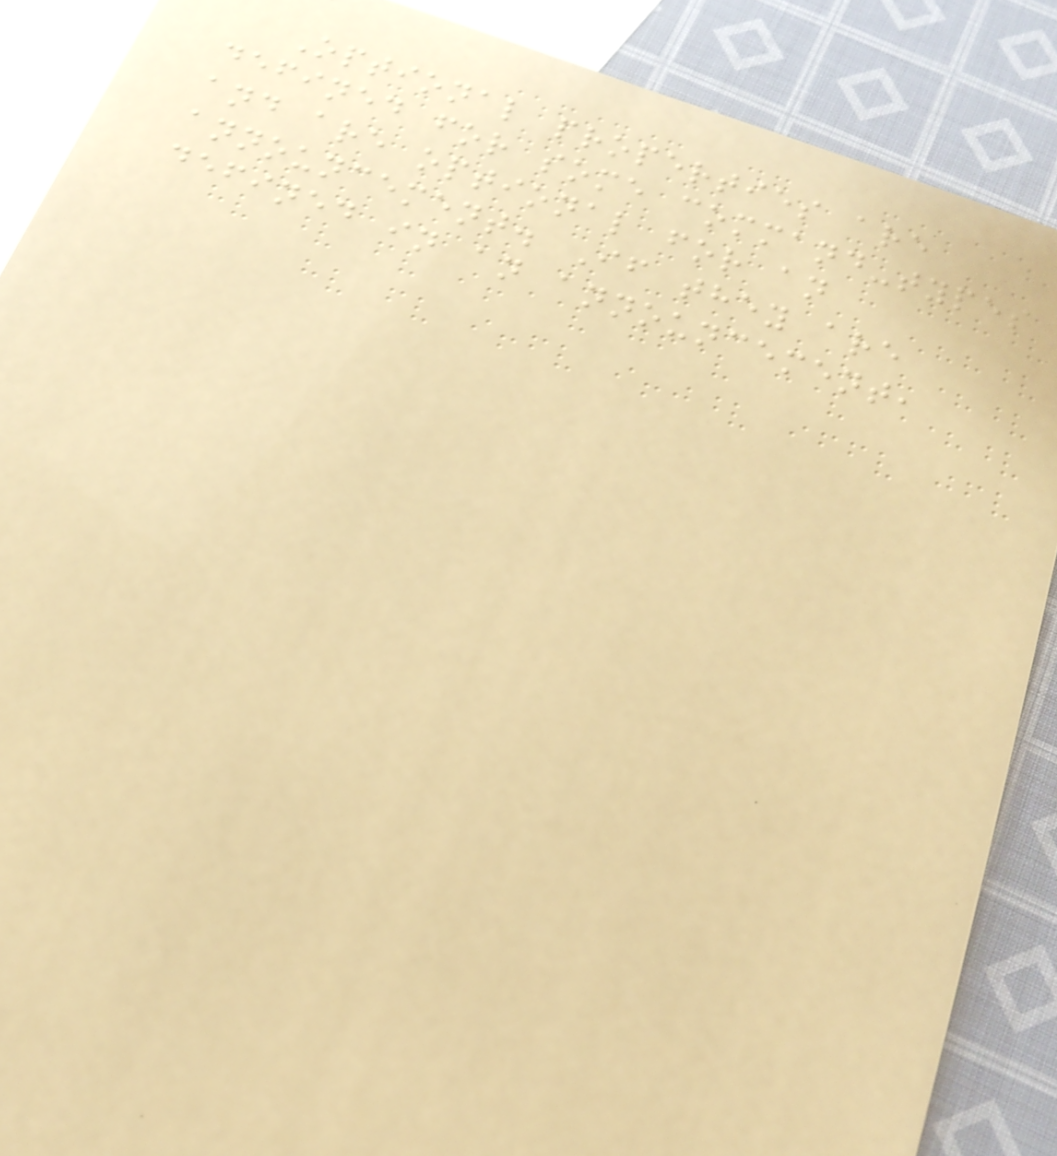Optional properties are
defined for some command-types
and are optional for an
announcement. If they are
defined in an announcement,
